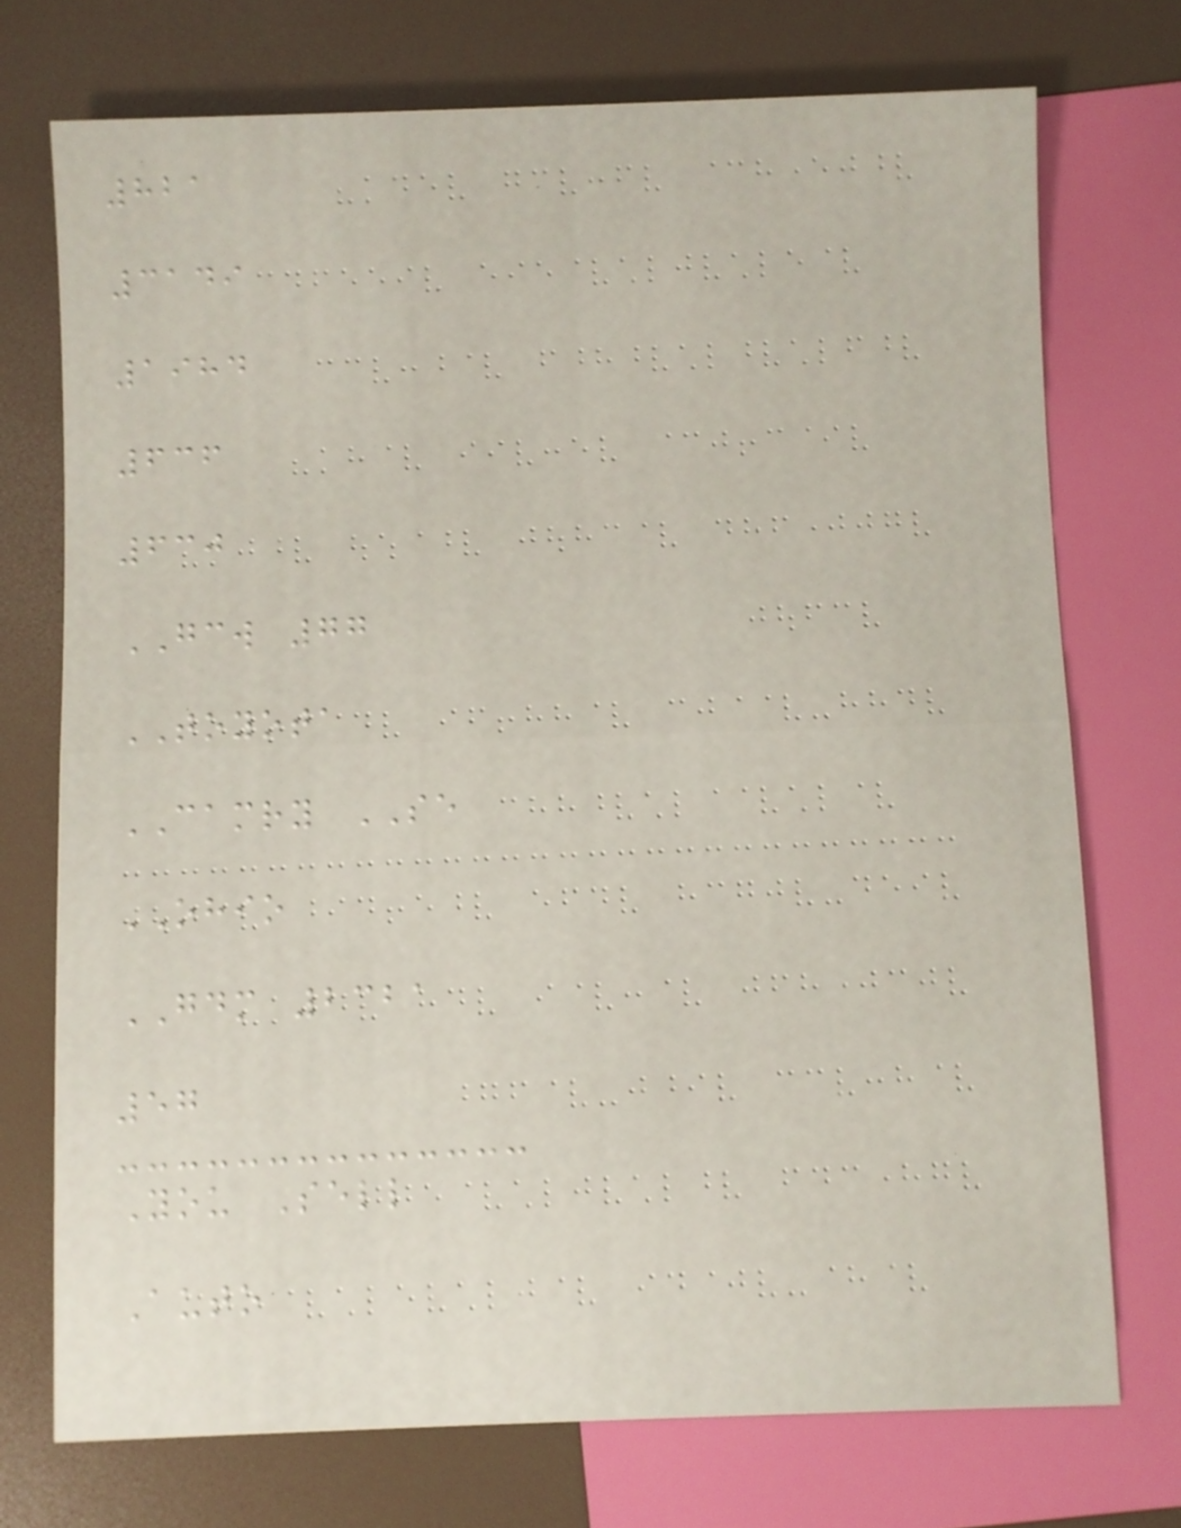821
3149
1984
636
630
GCW 77
TOYOTA
CAMRY SE
OHIO
GDM 2321
57
You Sell
Auto
